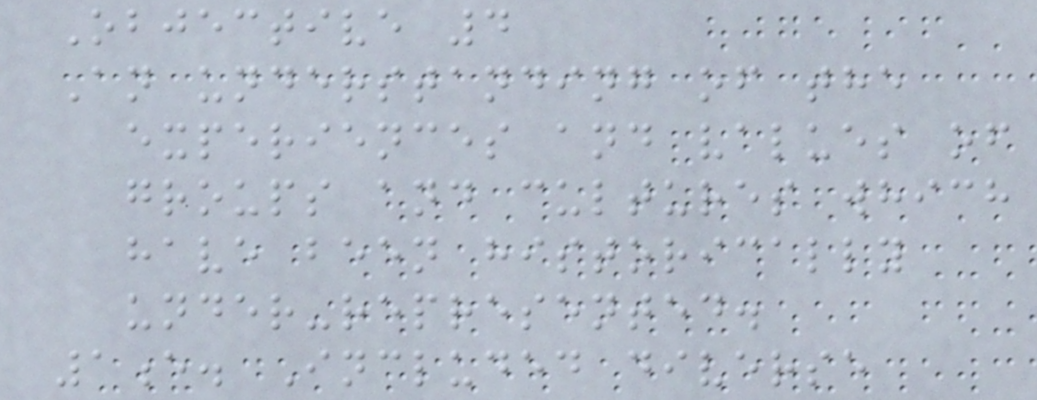Objective 4
An understanding of the
experiences and values of
groups and cultures which
have been historically
under-represented.
1e. Included diverse
